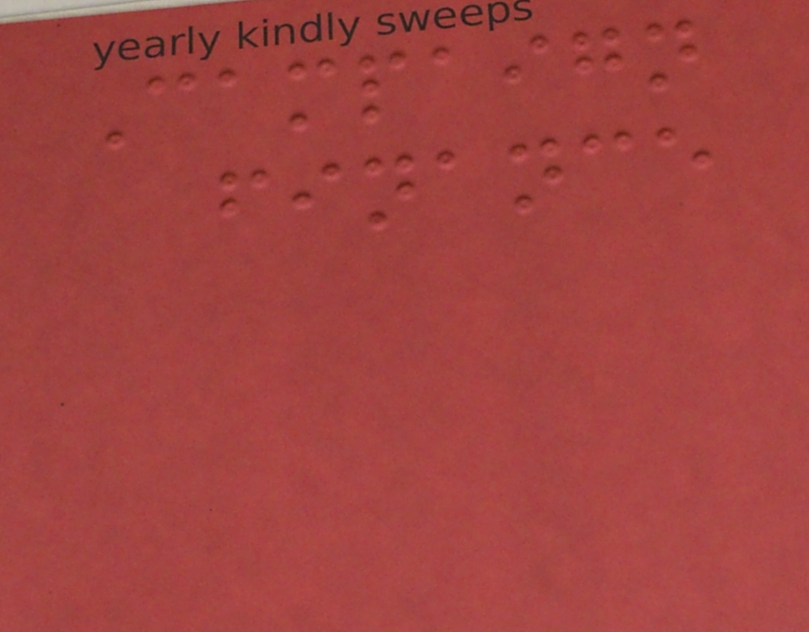Campaign
finance
